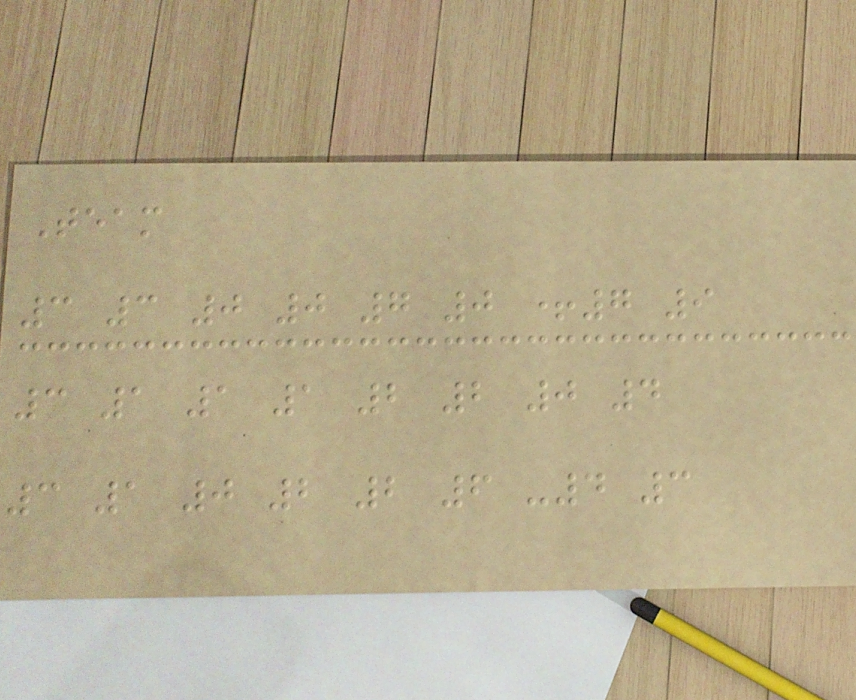Team
3 3 0 0 7 0 +7 9
3 1 1 1 2 2 0 4
3 1 0 2 2 6 -4 3
